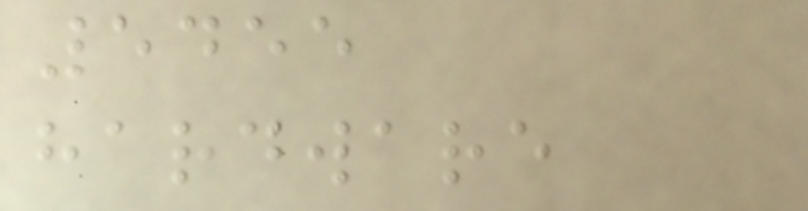5455
hardware
